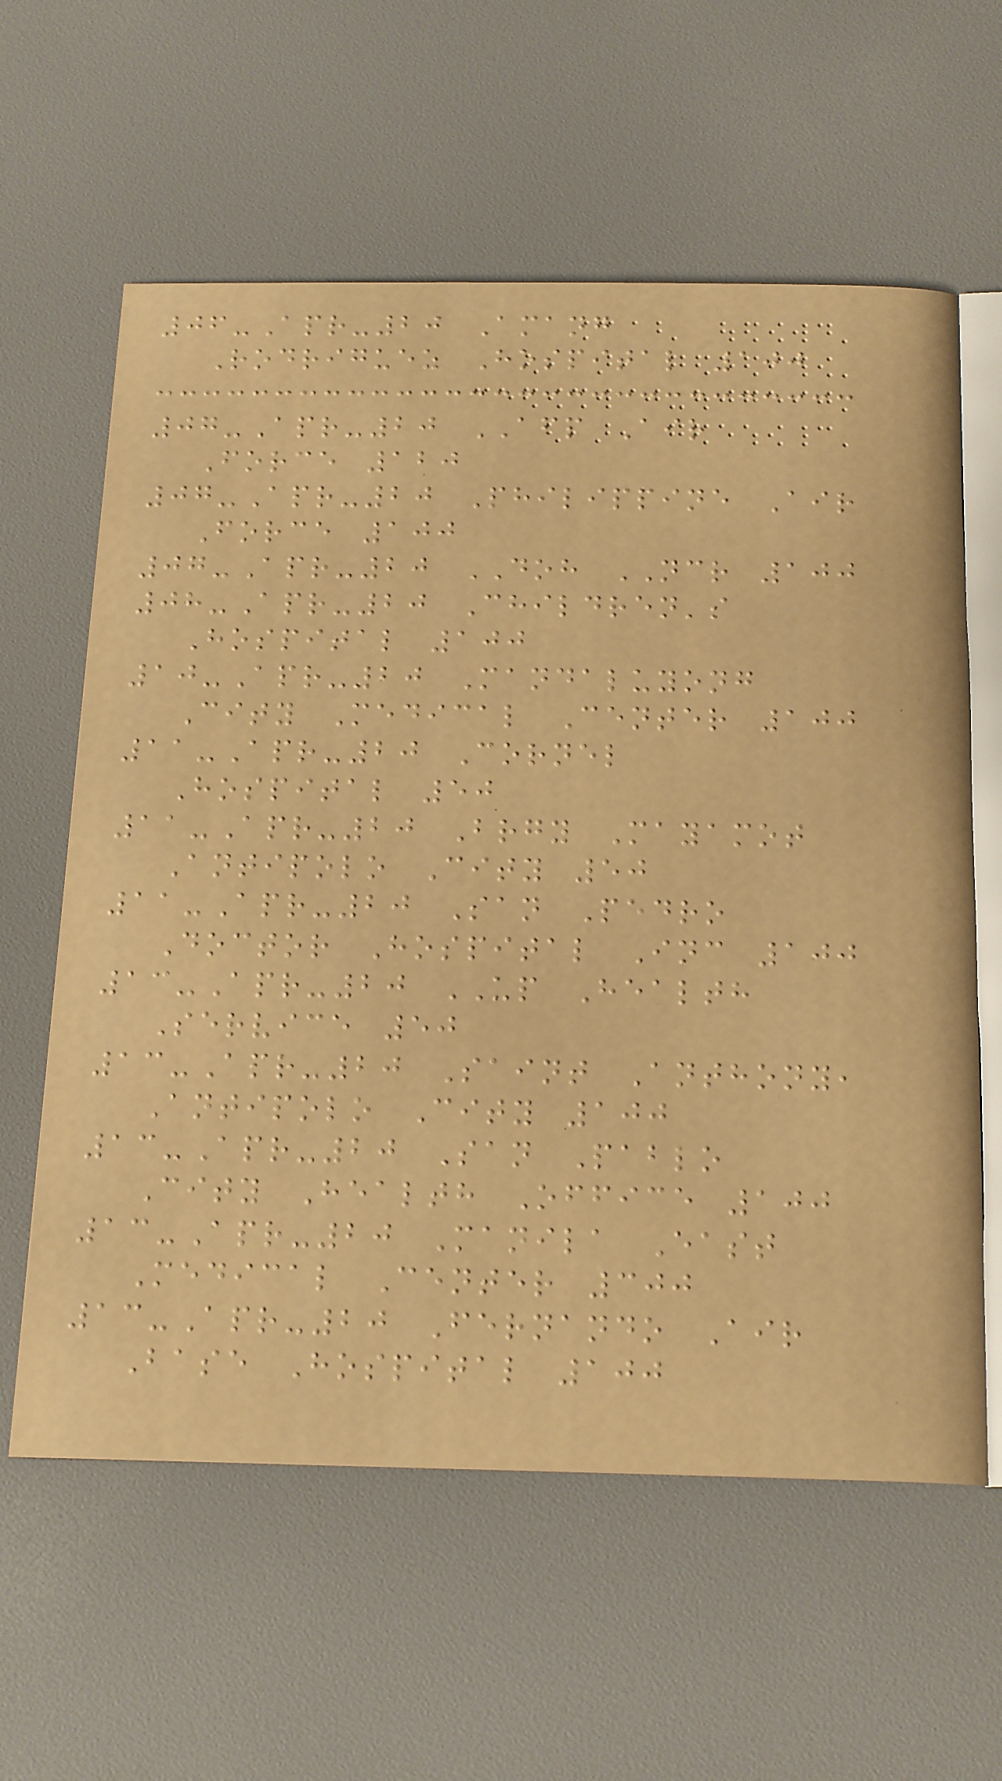06-Apr-20 Amang
Rodriguez Hospital 100
07-Apr-20 AFP Air
Force 120
07-Apr-20 Philippine Air
Force 100
07-Apr-20 DOH NCR 100
08-Apr-20 Children's
Hospital 100
10-Apr-20 Mandaluyong
City Medical Center 100
11-Apr-20 Cornel
Hospital 50
11-Apr-20 Brgy Mayamot
Antipolo City 50
11-Apr-20 San Pedro
Doctor Hospital Inc 100
13-Apr-20 UP Health
Service 50
13-Apr-20 Saint Anthony,
Antipolo City 100
13-Apr-20 San Pablo
City Health Office 100
13-Apr-20 Manila East
Medical Center 300
13-Apr-20 Fernando Air
Base Hospital 100
